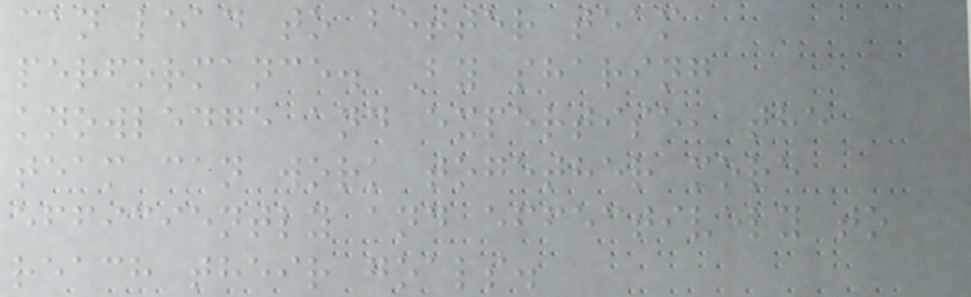can lead to better team
performance. By sharing
knowledge and expertise, the
team can work together more
efficiently and effectively to
reach their goals.
